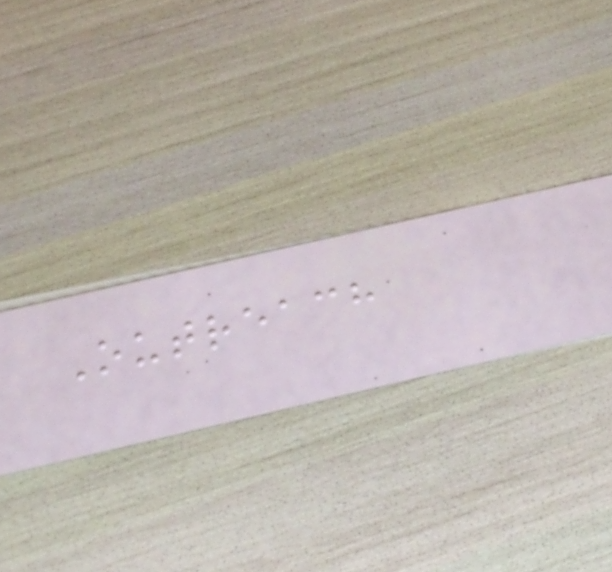Outreach
